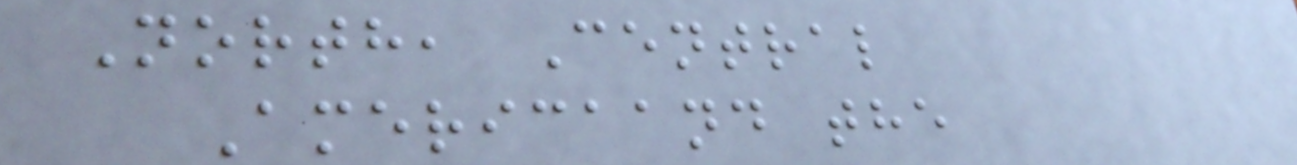North, Central
Americaand the
